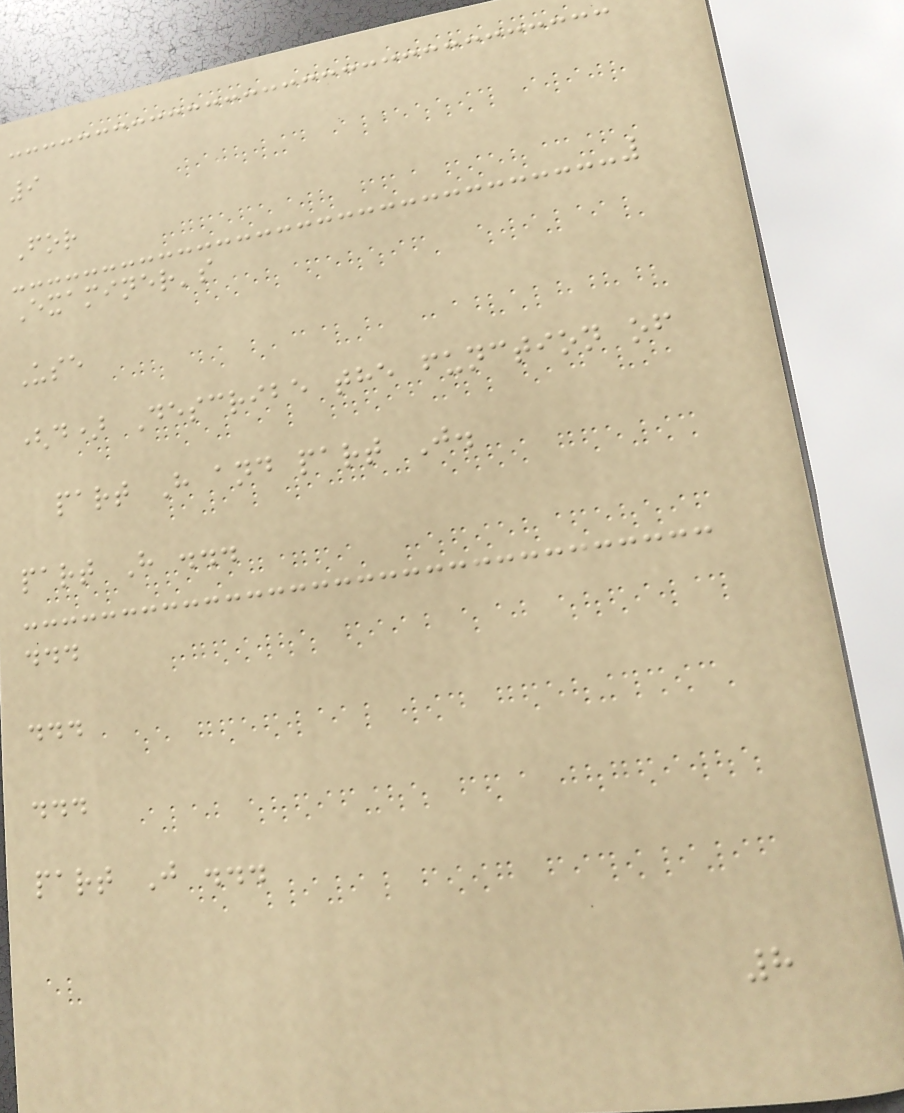9
For
Examiner's
Use
(d) Describe the function of
part H and part J.
part H ...
...
...
...
part J ...
8
